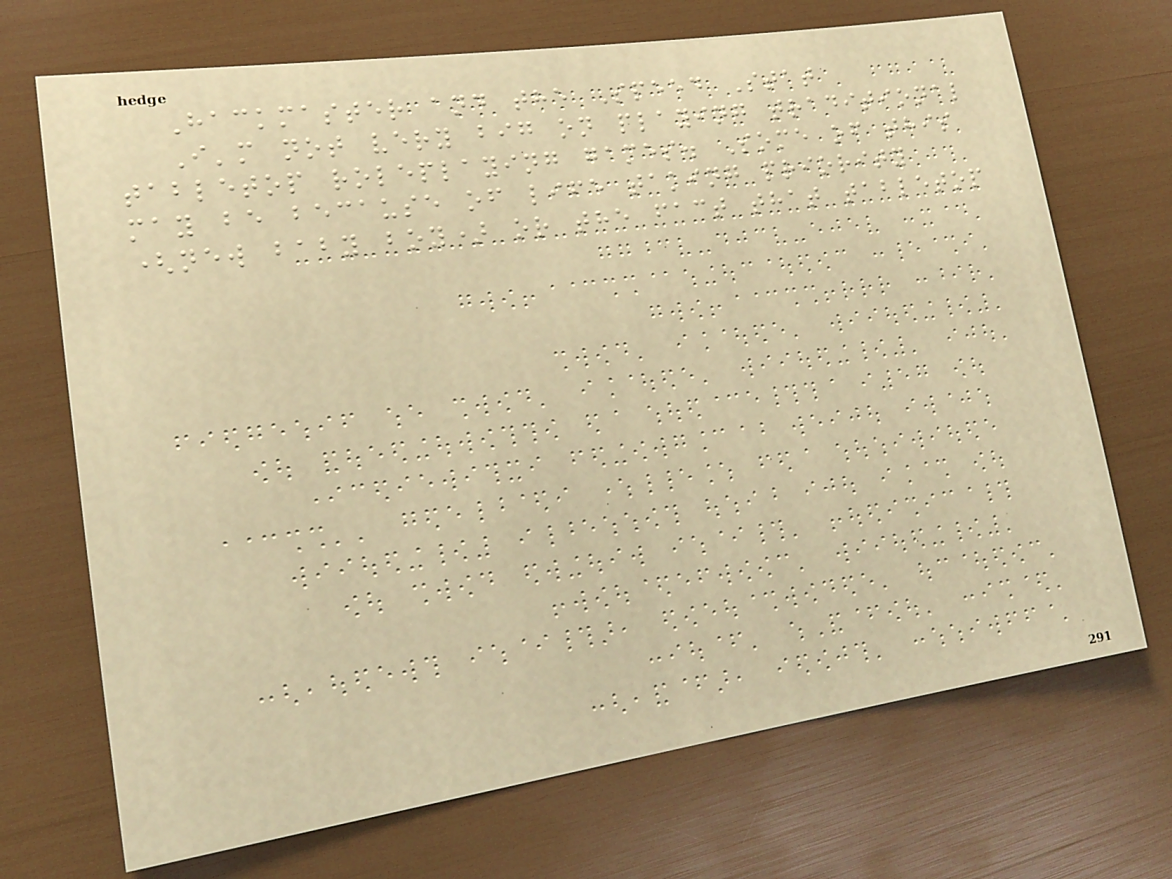Hackmaster and the Speed Stat
I'm not very big on playing traditional
tabletop roleplaying games. Some of this
may be because of life taking priority
(new baby boy) or the fact that tabletop
